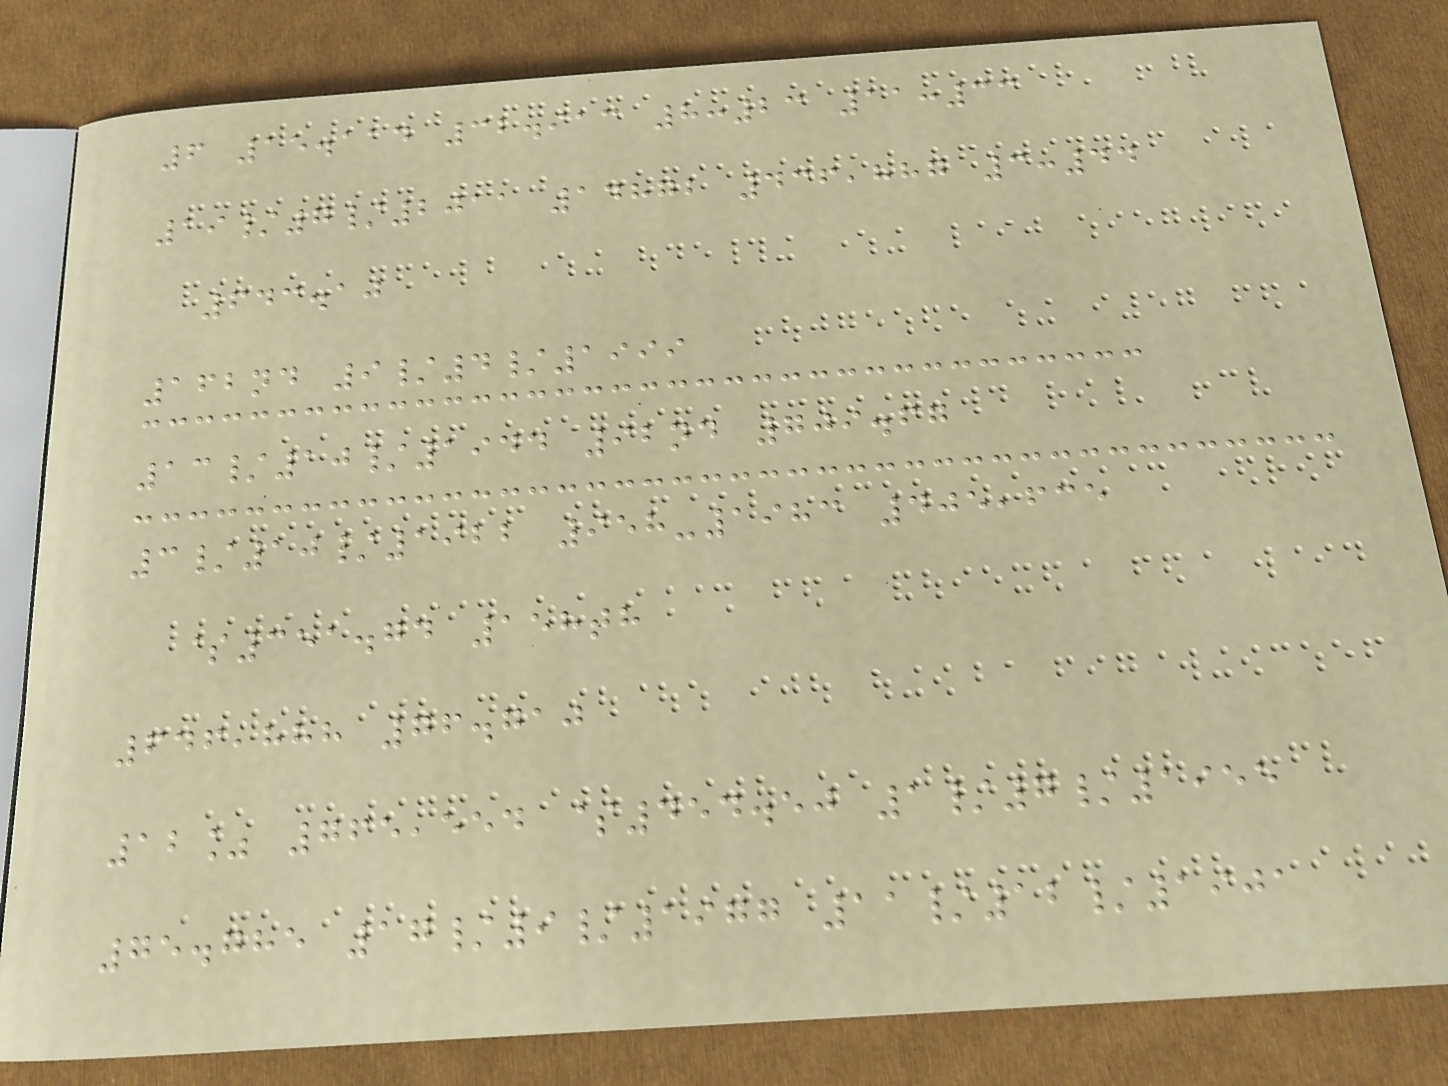6 15.114 32.913 8:23 11:33
19/7/2011 14872 436,887 3:44
643.10
162nd 9/4/1999
13/10/1944 92nd 709.67
3/10/1922 958-1983 405,635
$351.74 158th
646,888 76.710
12% 765,554 $454.50 1/7/1955
75.785 17/9/1977 11/12/1901
